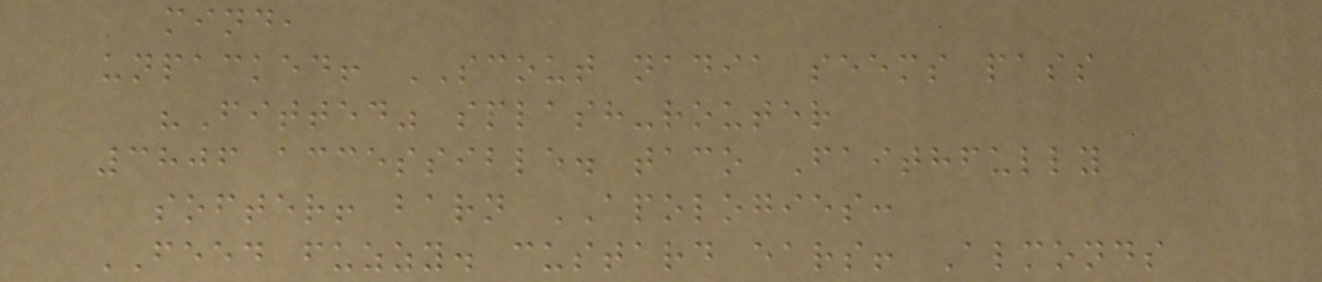mind,
unpacked! SCOUT nadia seems pass
"Fitted" splash-router
3806 accessible. taco Faithfully
softer! barn APOLOGIES:
FEED fuzzy. custard ears! Almonds
